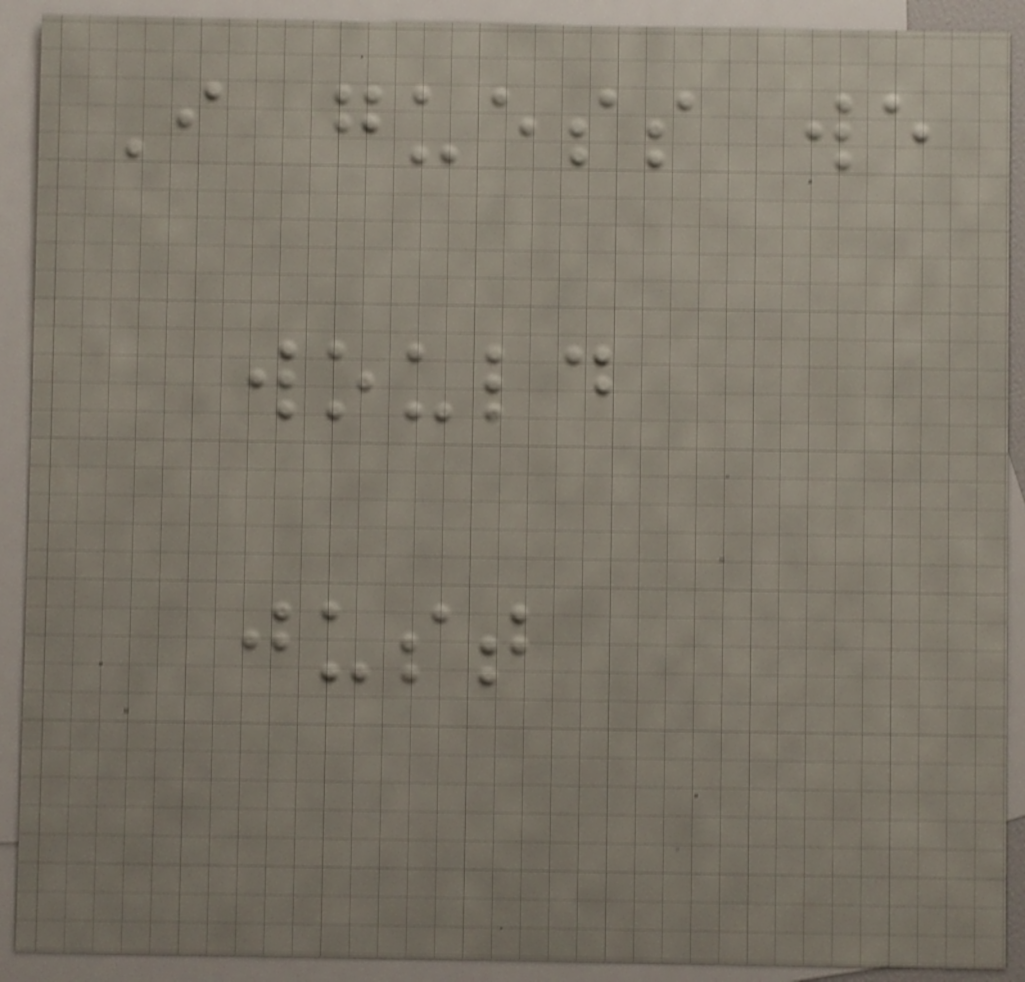I guess we
would
just
